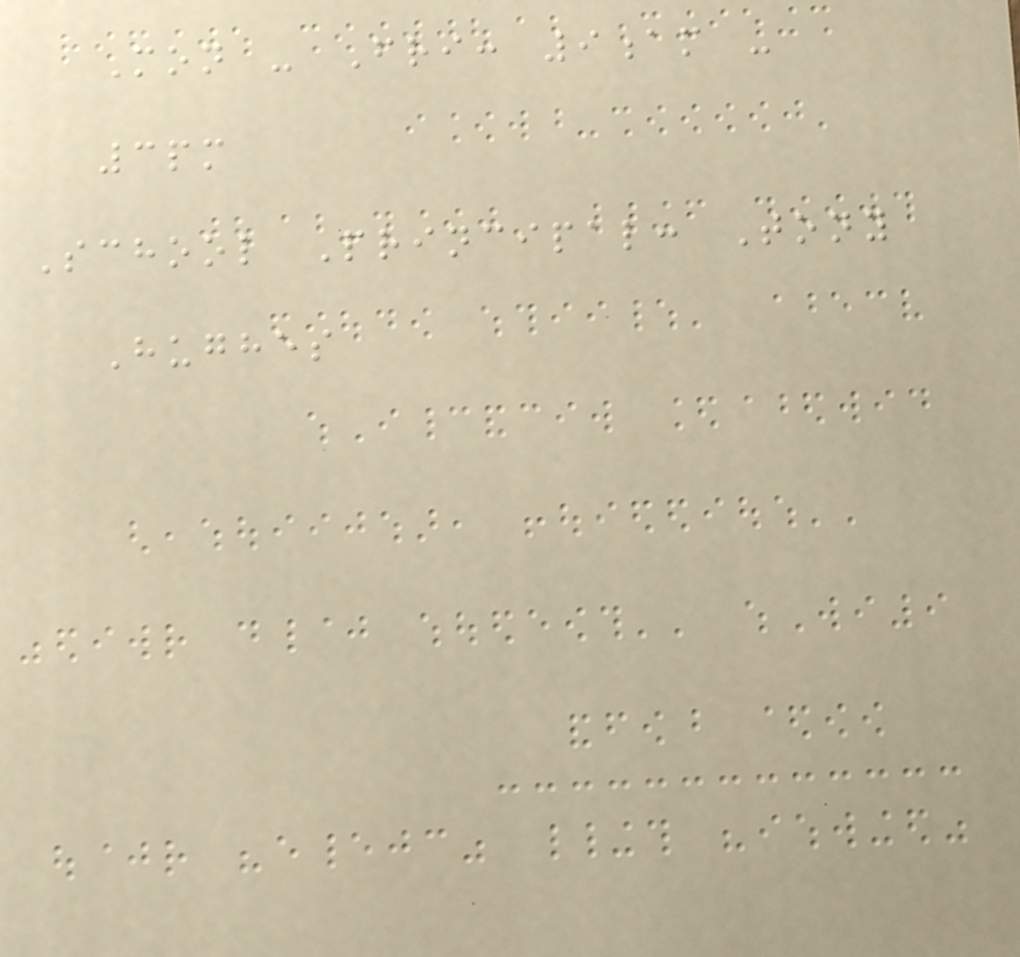Mon - Fri: 9am -
3pm
School Principal: Tony
Hughes
